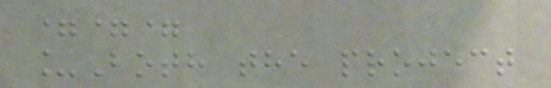===
_Both the project
